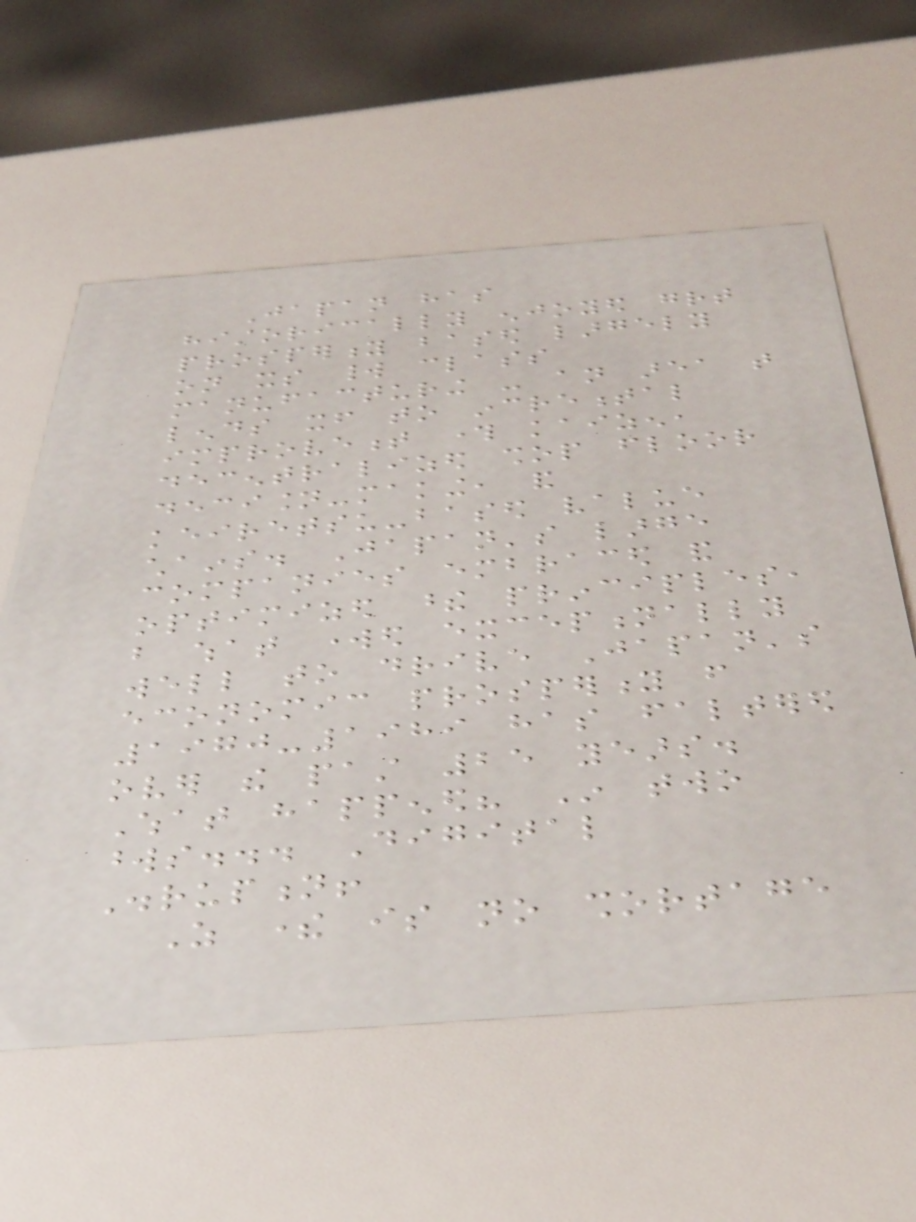Japan has
historically enjoyed great
prosperity based largely
on its world class
manufacturing - an area that
lends itself to incremental
improvement through kaizen,
decentralized shop floor
decision-making, and
keiretsu-based value
chains. Japan's large
companies embraced and
optimized these principles,
but what worked exceptionally
well to drive Japan's
economic prosperity from
1970-1989 has faltered
over the past 25 years.
What happened? In two
words... Digital
Disruption!
As there is no shortage
